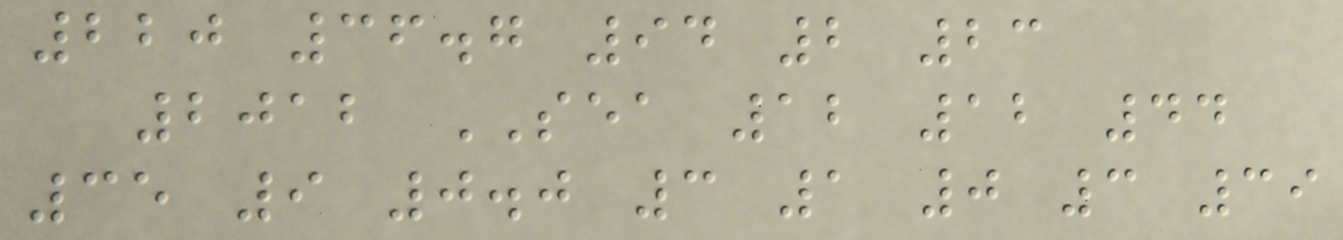220 36.7 94 2 23
2012 SEA 12 12 44
35 9 0.0 3 1 0 3 39
